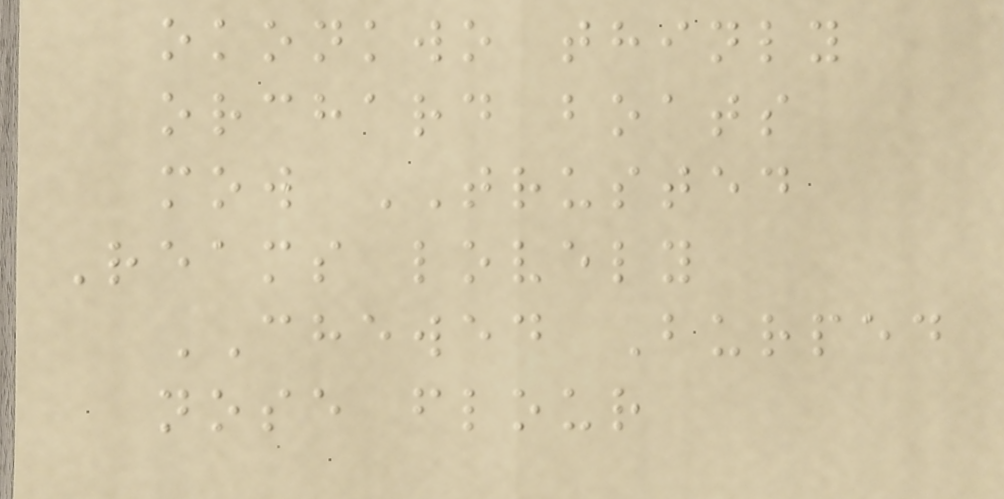okonkwo thinly
orchard boats
mow TRUSTED
Reams lovely
CHEWED Burped
nose flour
